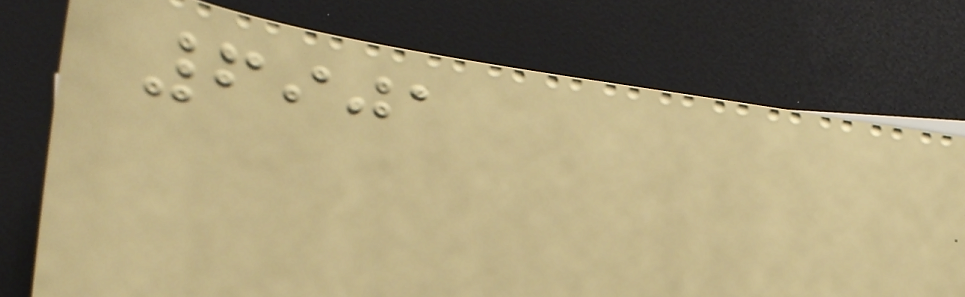6901
